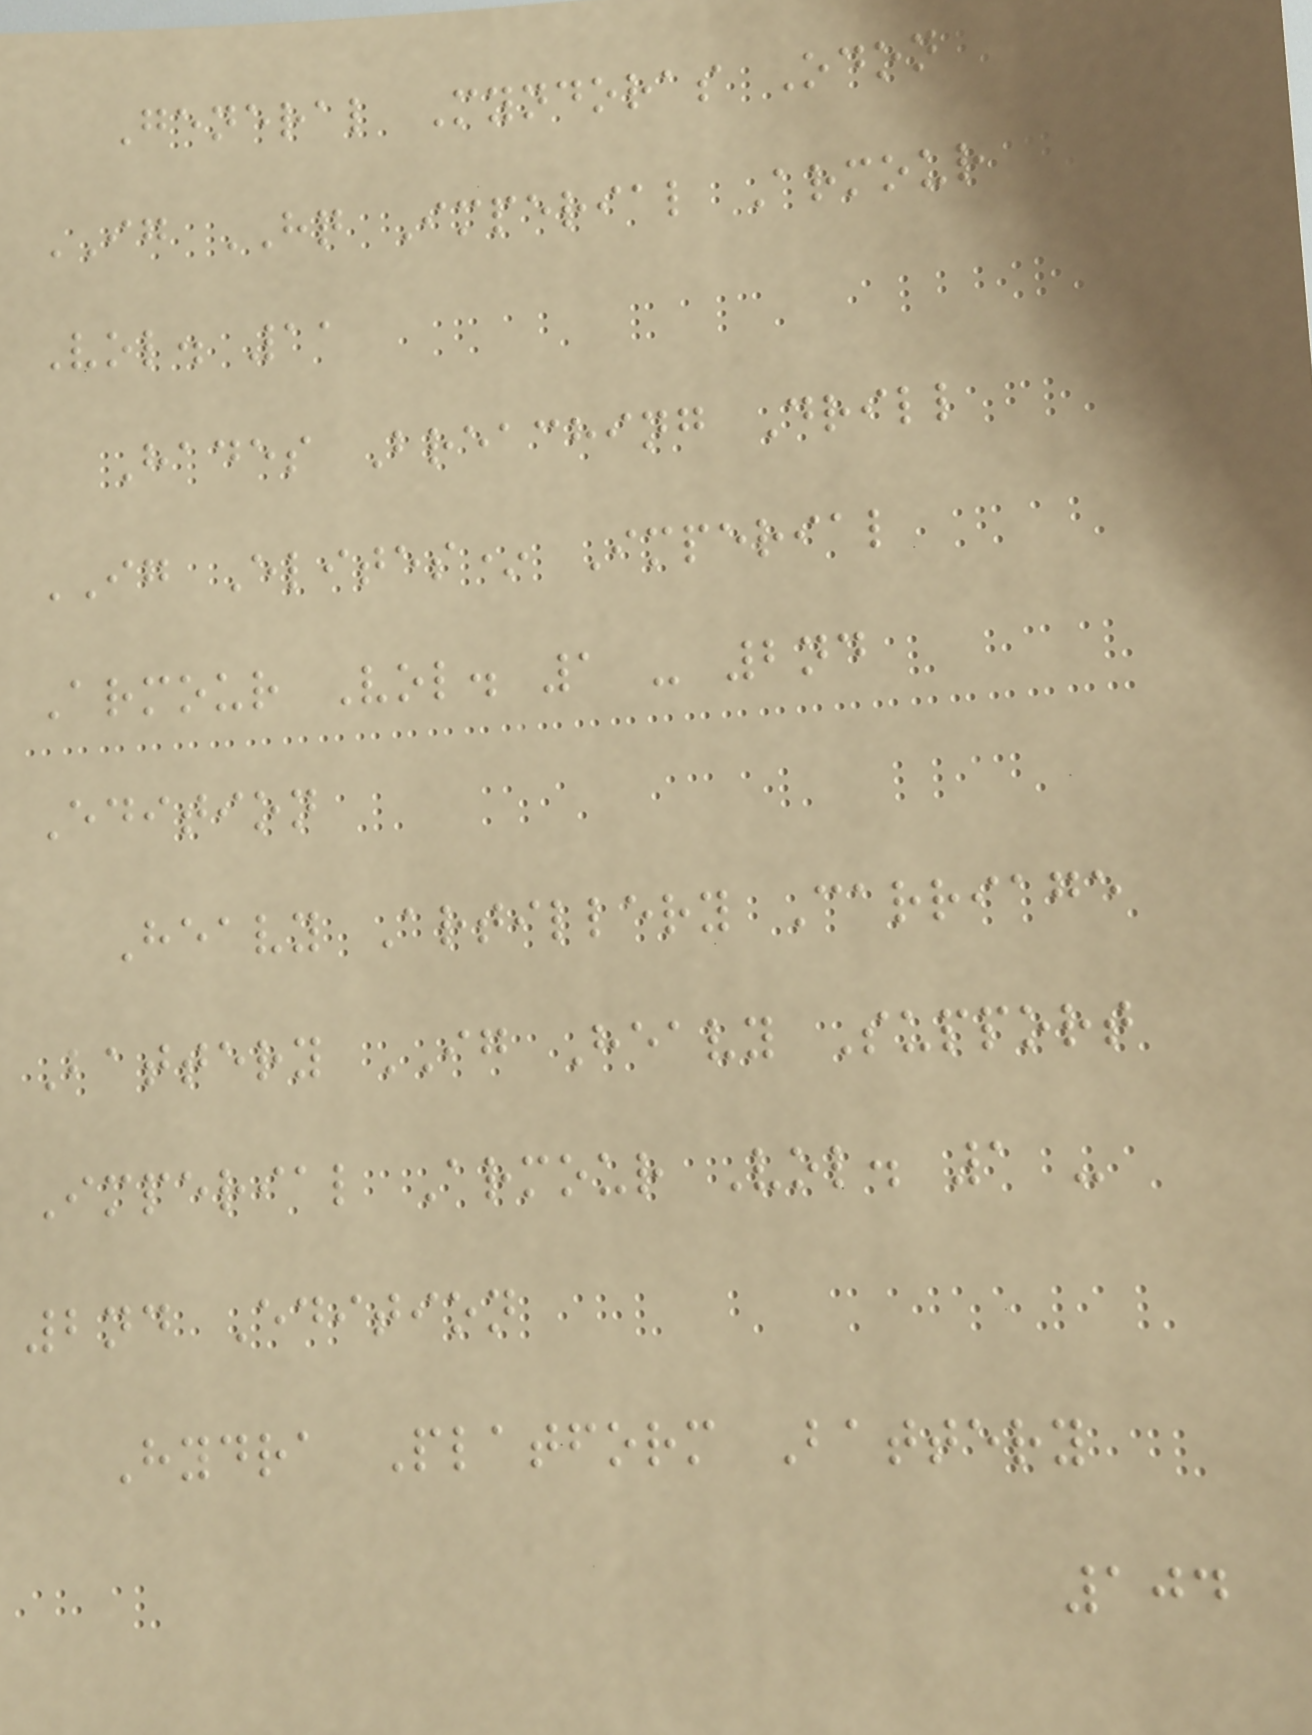General Myndoras Odon
IG HQ Imperial Armour
Vol. 11
Hades Breaching Drill
IG Elites* Imperial
Armour Vol. 1 - 2nd
Edition
Heavy Artillery Carriage
Battery IG Heavy Support
Imperial Armour Vol. 1 -
2nd Edition
Hydra Platform Battery
104
